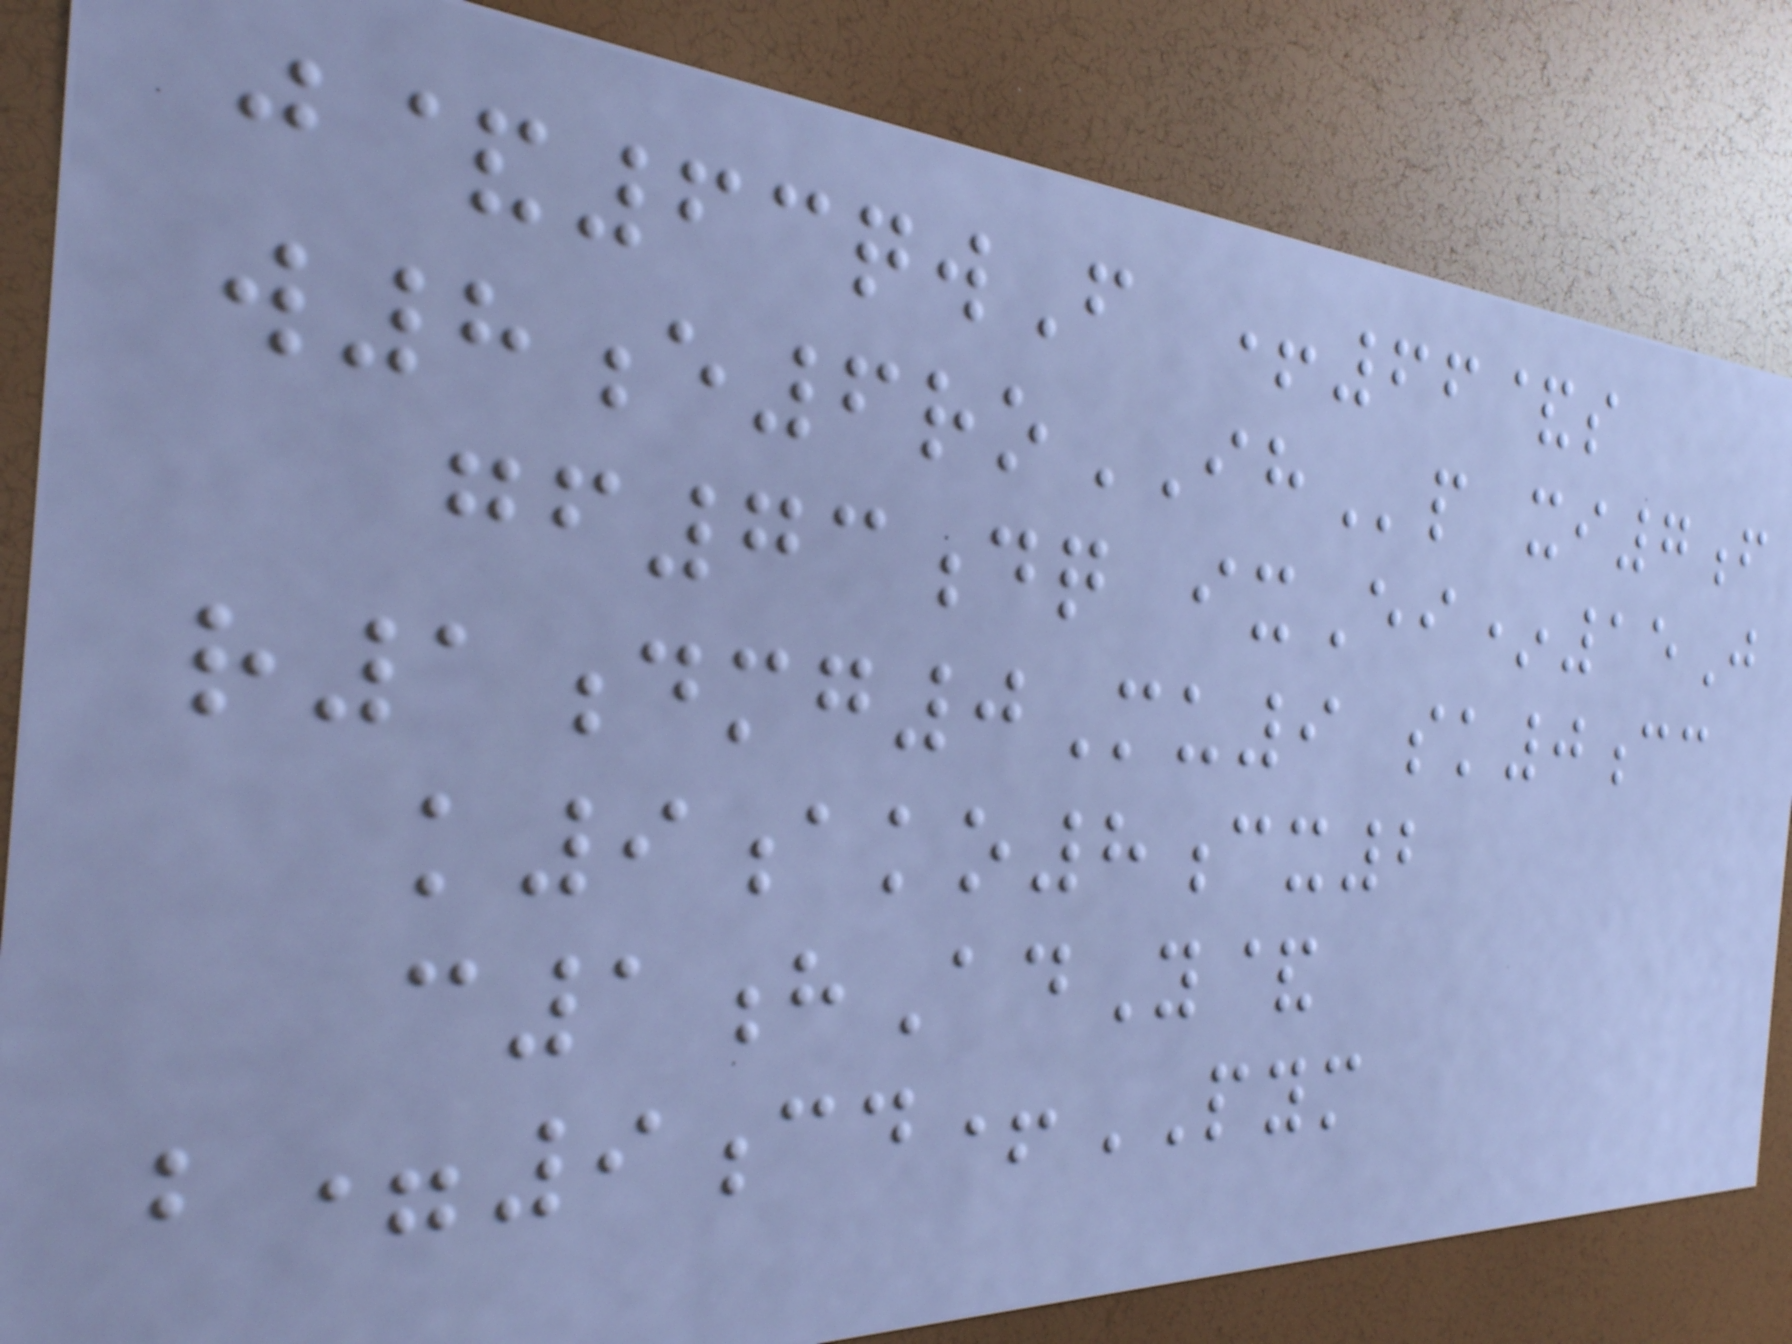j&63qwF +66&s
w8e6roIHp xi7f
gf73dq ixEi*15J
r1dmg0Mu9 sk0cc
k9ako8cx2
c1hAdY&
b=9cd+PYM
